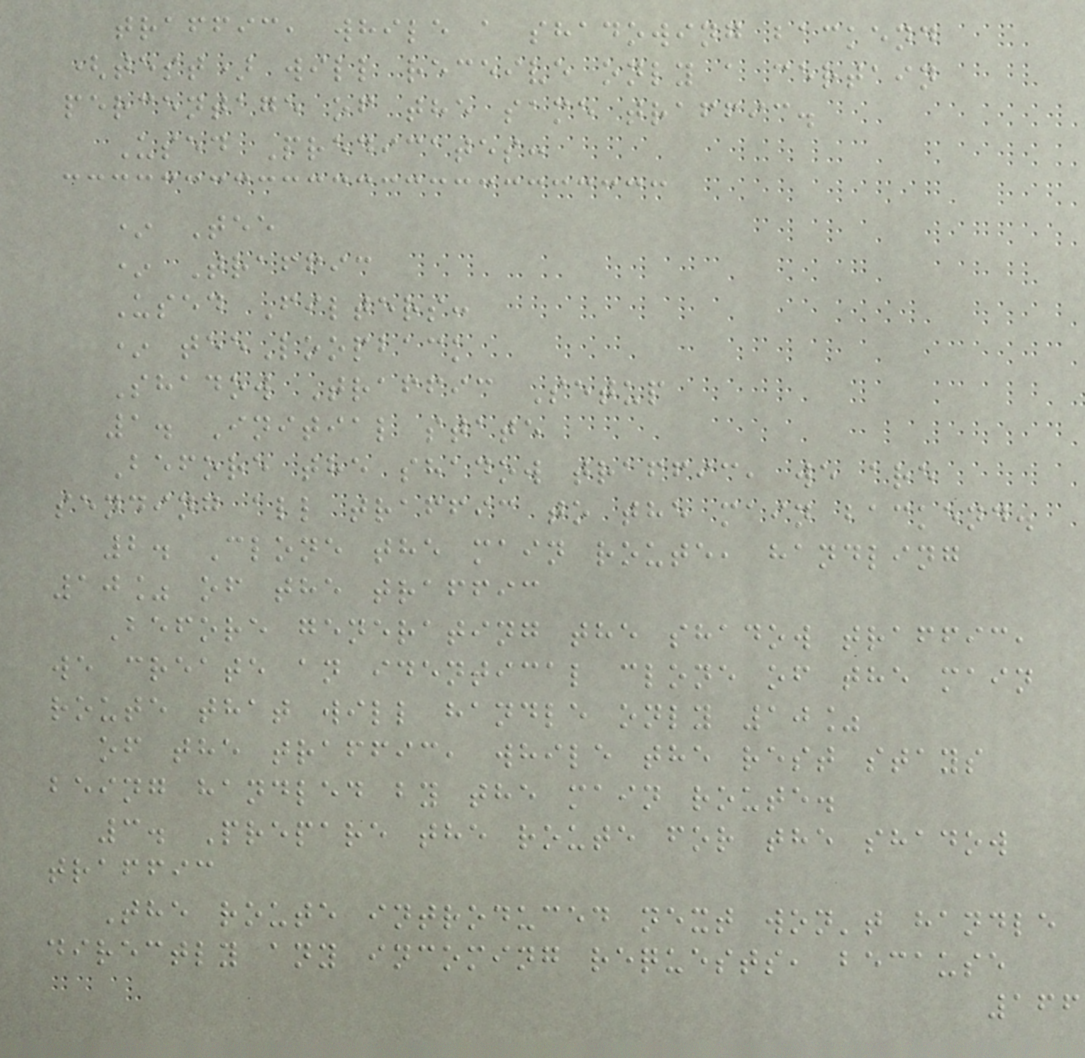traffic, while a shadowing backend
(test) will receive only a certain
percentage of the same traffic.
Used Predicates:
* Tee
* Traffic
Used Filters:
* teeLoopback
Shadow Traffic Setup
1. Initial state
Before the shadow traffic, we are
sending all traffic to the main backend.
2. Clone the main route, handling
10% of the traffic
Before generating the shadow traffic,
we create an identical clone of the main
route that will handle only 10%
of the traffic, while the rest stays
being handled by the main route.
3. Prepare the route for the shadow
traffic
The route introduced next won't handle
directly any incoming requests, because
166
